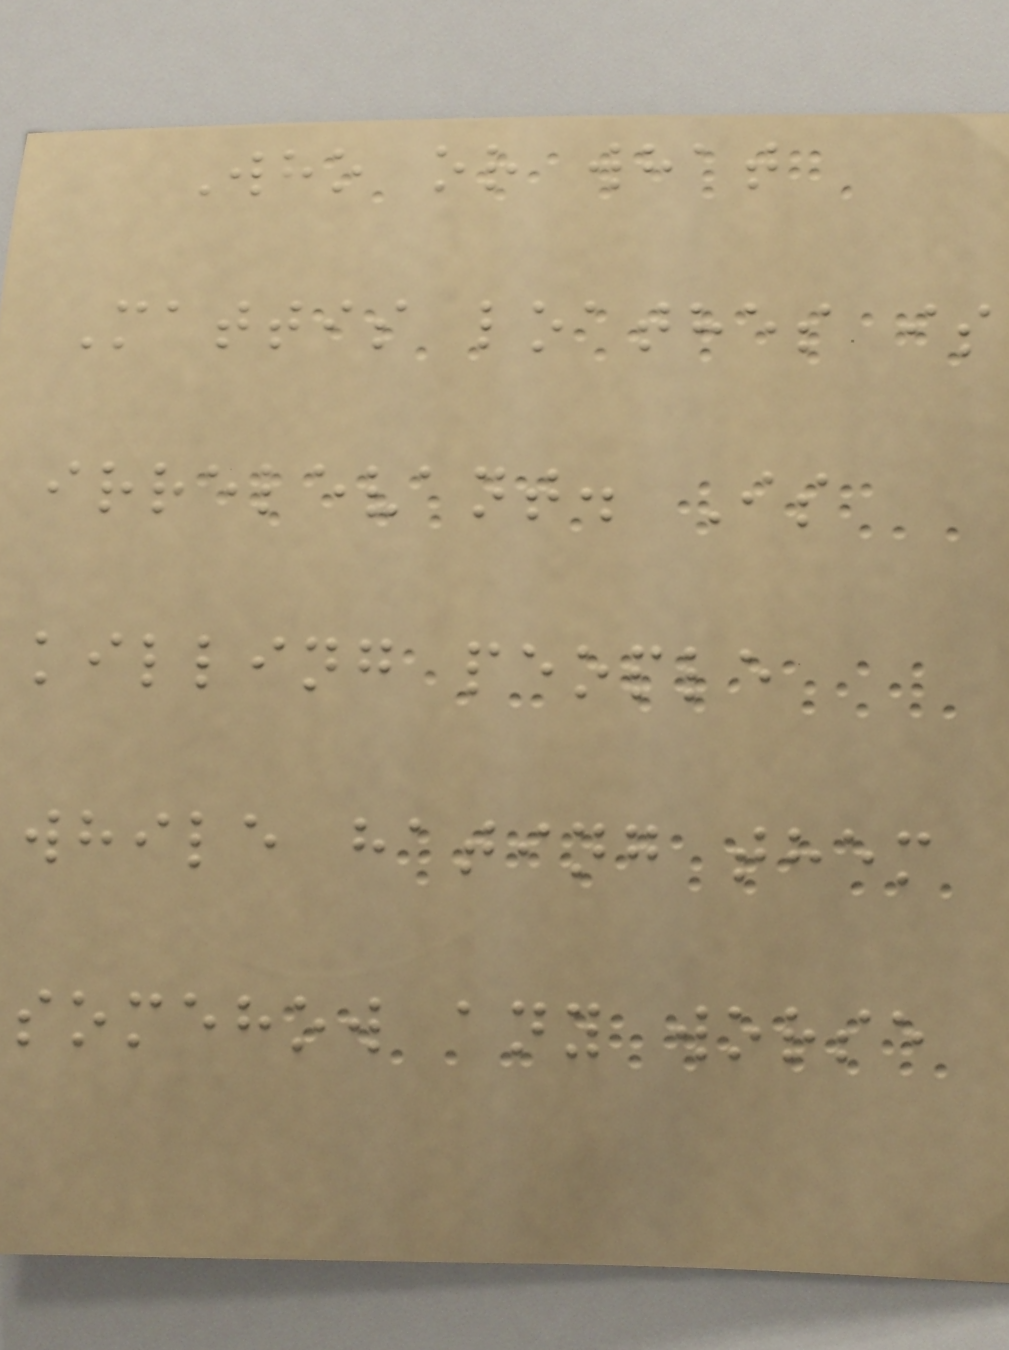Who or what
Mattis loathes is
irrelevant. Is
killing people
while hating them
somehow any worse
